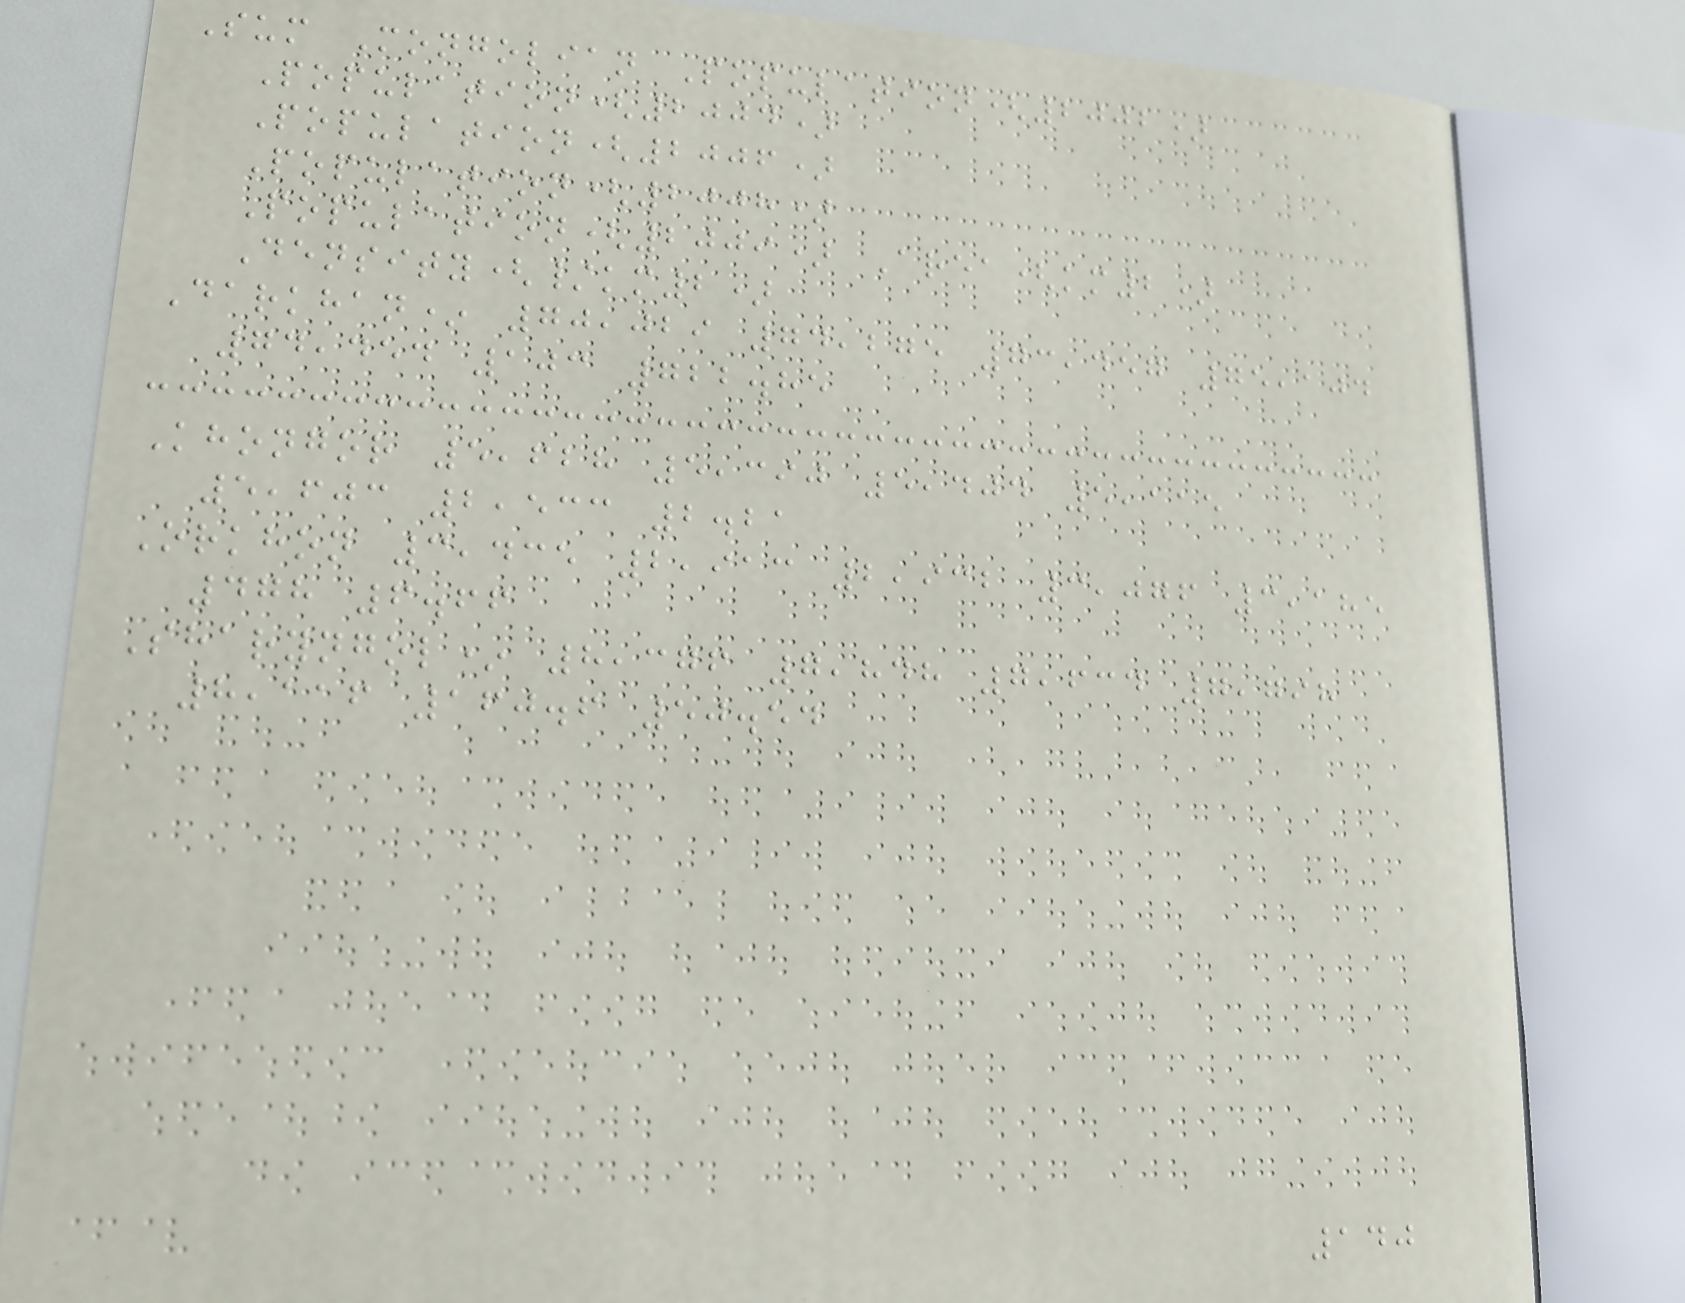Sum Mongolian Population(2002)
Population(2004)
Population(2006)
Population(2008)
Population(2009) Area(km2)
Density(/km2)
Darkhan* 70,029 74,275 73,457 75,104
74,454 103 722.85
Khongor 5,628 5,390 5,404 5,115
5,603 2,533 2.21
Orkhon 3,435 2,913 2,932 3,076 3,185
478 6.66
Sharyngol* 8,376 7,848 7,634 7,798
8,116 160.6 50.54
140
